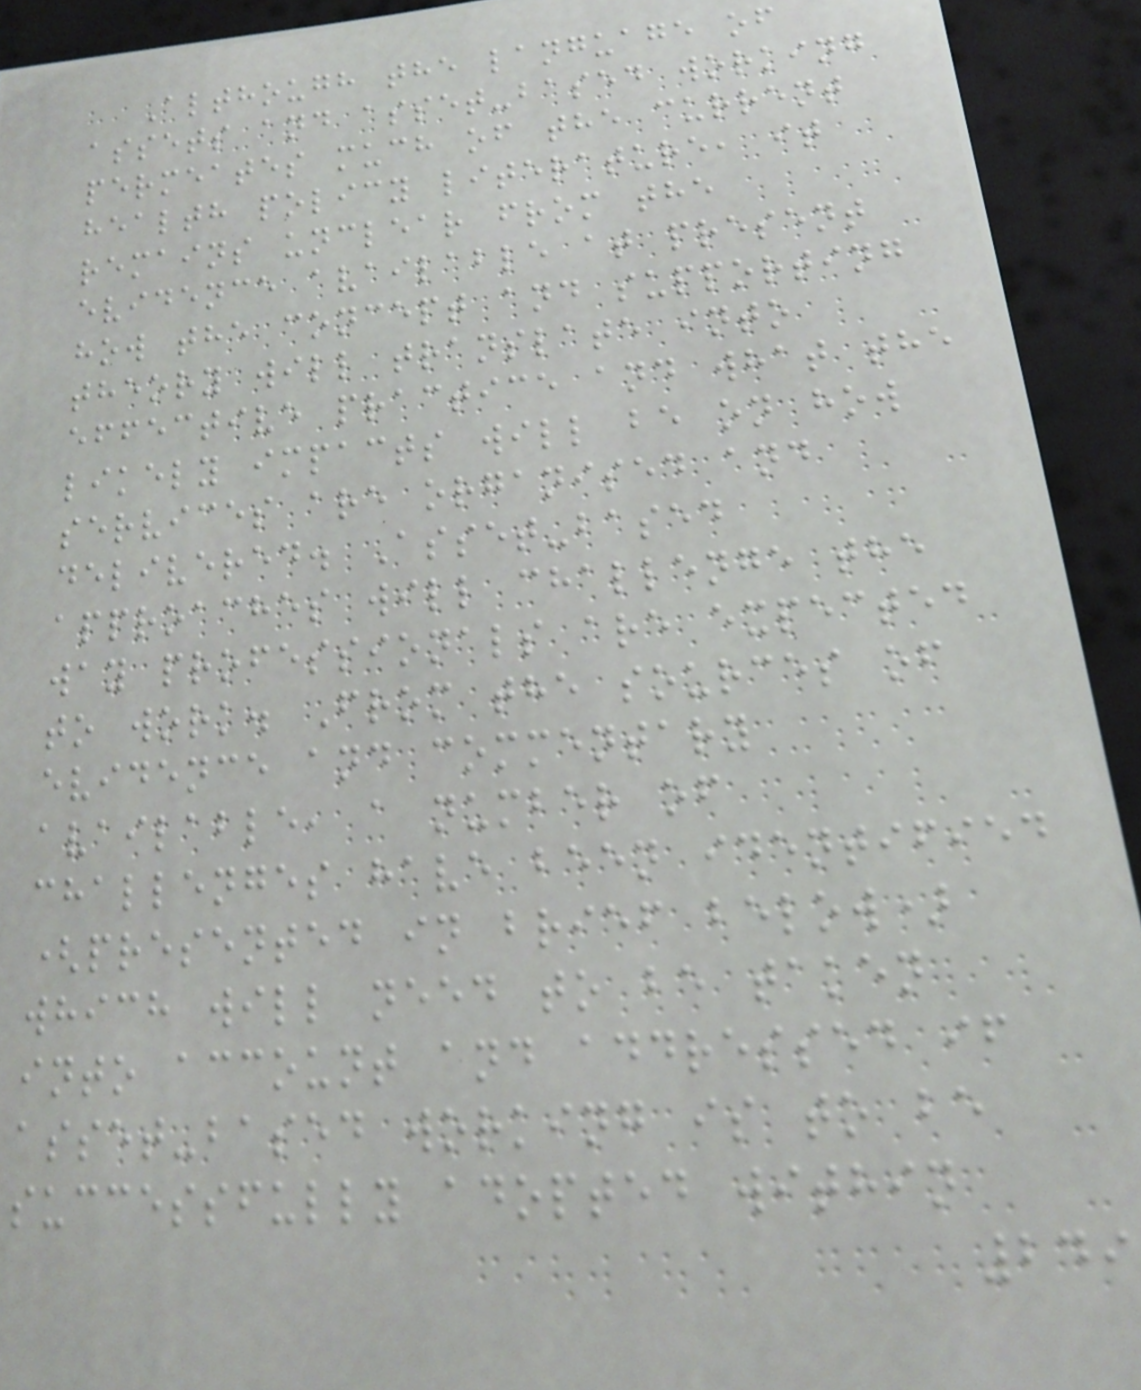Although the language of
assets and asset-based working
permeates much of the current
health policy literature, it
remains unclear from the
evidence available at present
how the concept and supporting
theory will translate into
effective practice and what the
likely impacts will be on how
services are organised and
delivered. Asset-based
approaches will challenge the
way professionals are expected
to work. From the sources of
evidence and commentary
available, a number of
challenges have been identified
(presented in brief below)
which will need to be taken
into account and addressed if
asset-based working is to be
successfully adopted within
249
